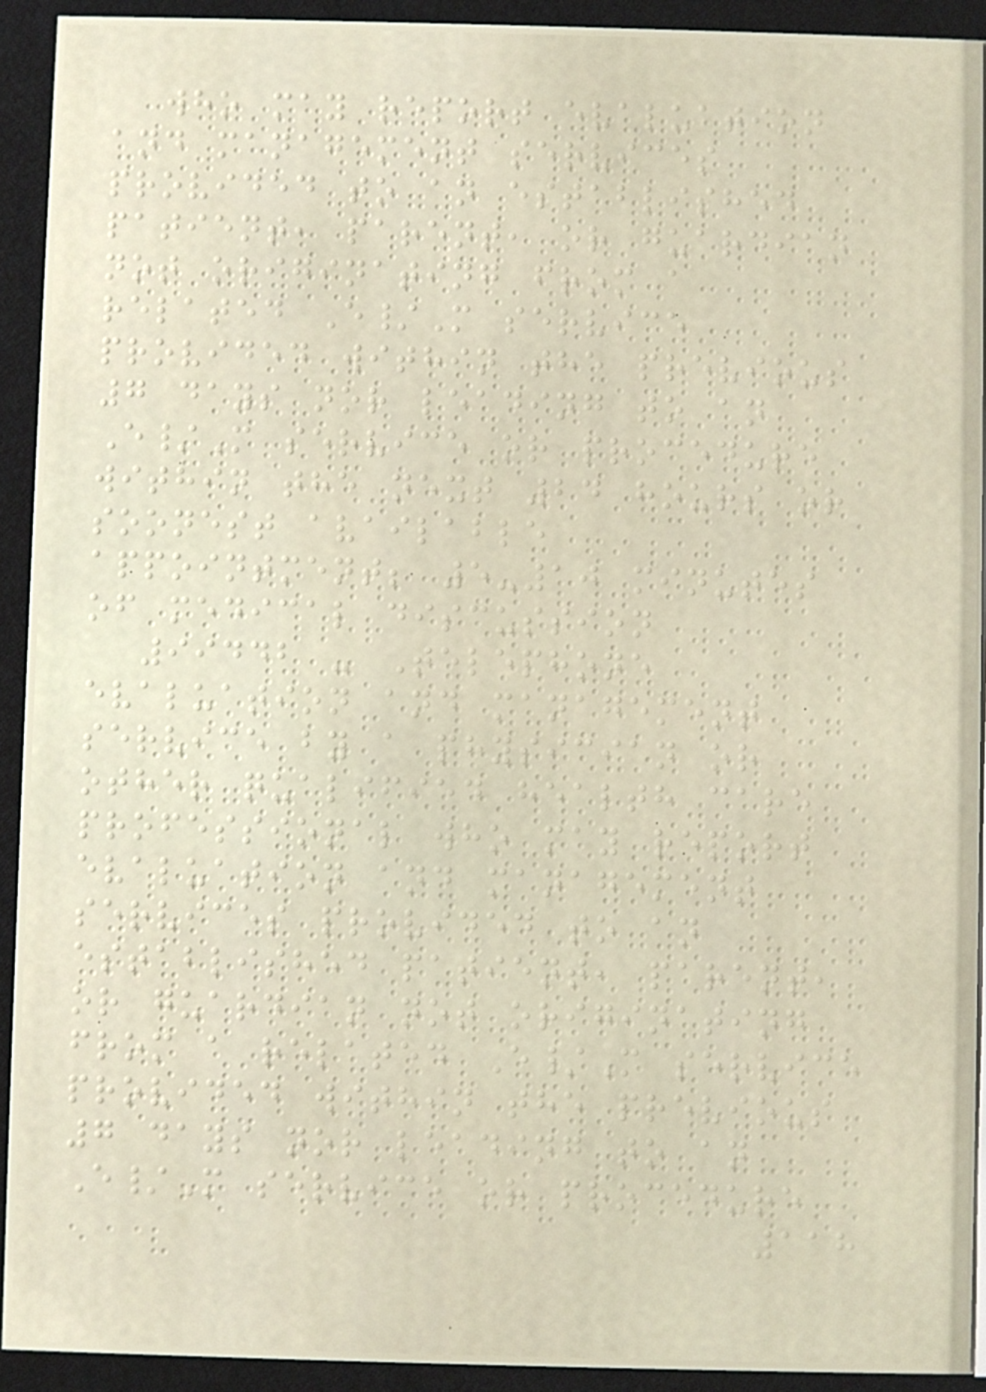who may report evaluation
and management services
provided to an established
patient, parent, or guardian
not originating from a
related E/M service
provided within the previous
7 days nor leading to an
E/M service or procedure
within the next 24 hours or
soonest available
appointment; 5-10 minutes
of medical discussion
99442 - Telephone
evaluation and management
service by a physician or
other qualified health care
professional who may report
evaluation and management
services provided to an
established patient, parent,
or guardian not originating
from a related E/M service
provided within the previous
7 days nor leading to an
E/M service or procedure
118
